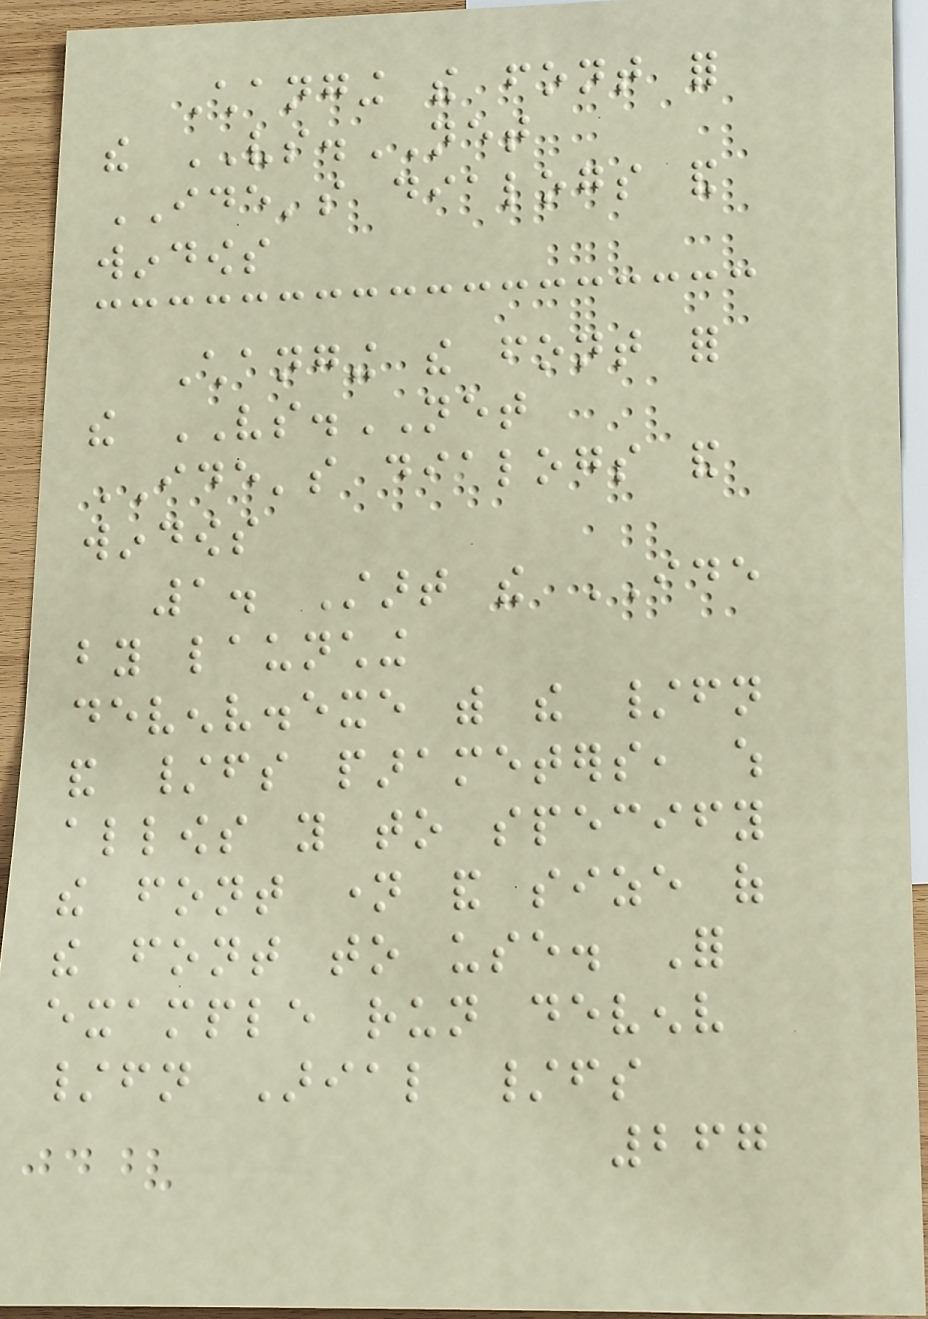Changing the font for
the VS.NET
IDE's dialogs and
windows
Changing the font for
the VS.NET
IDE's dialogs and
windows
1. Start the IDE
by launching
devenv.exe with the /fn
and /fs parameters, which
allows you to specify
the font name and size of
the font to use. For
example run devenv
/fn Arial /fs
267
